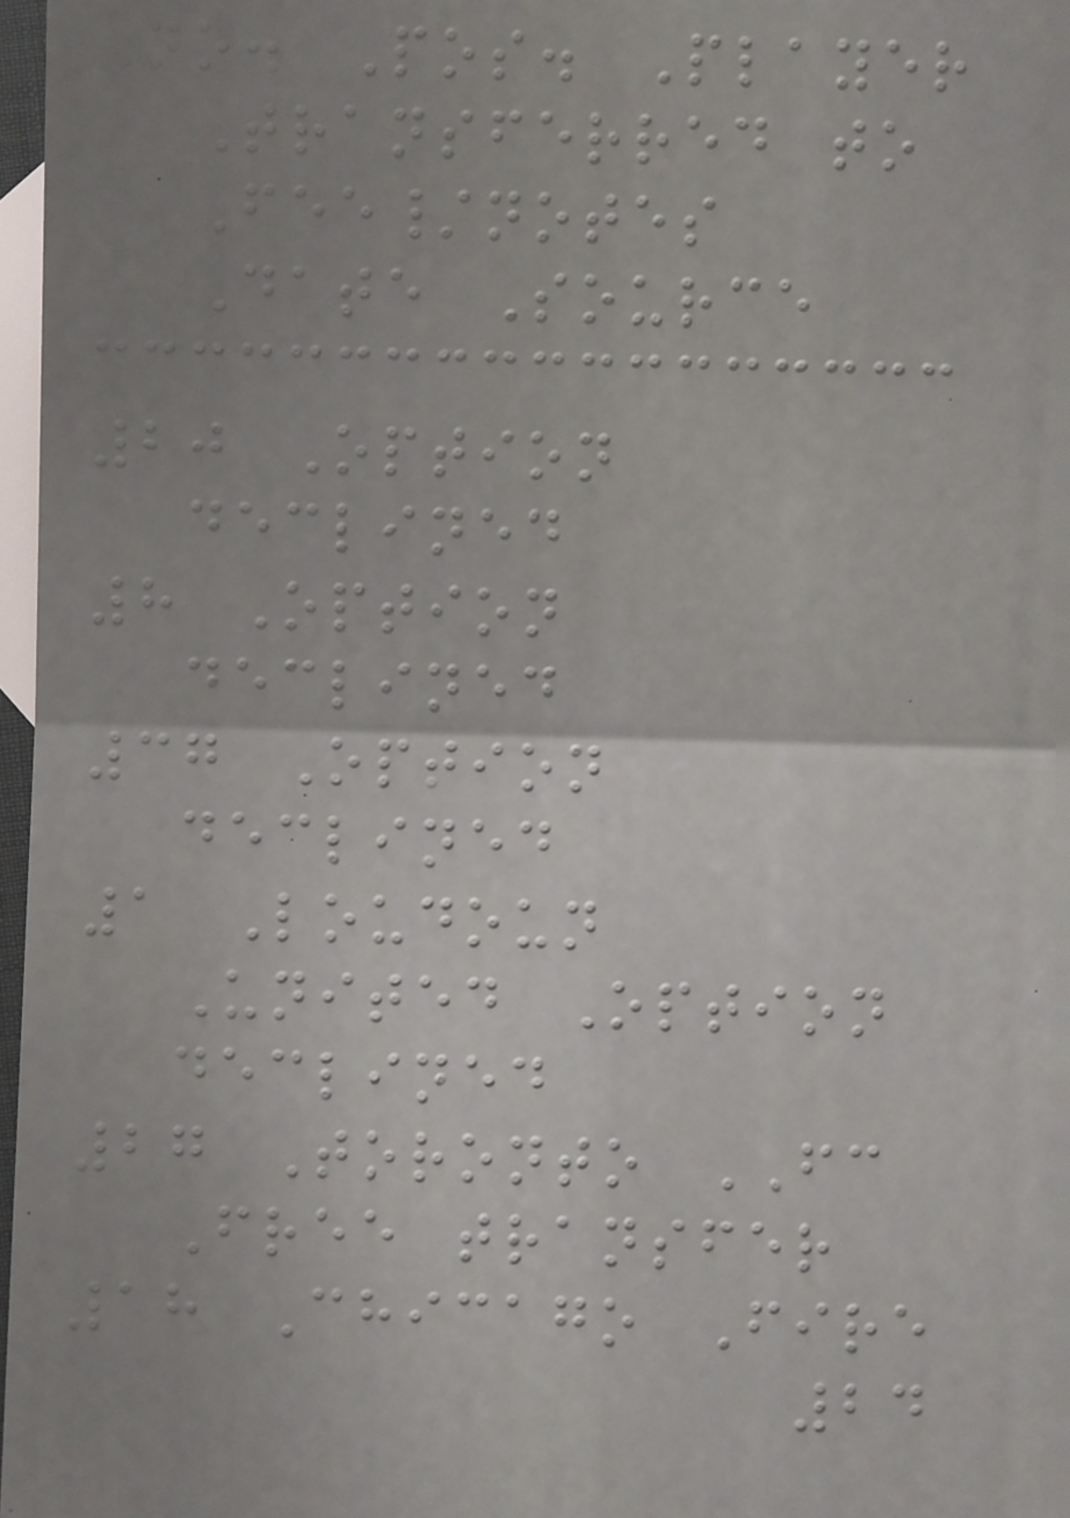No. Pos. Player
Transferred to
Fee/notes
Date Source
20 Option
declined
8 Option
declined
37 Option
declined
1 Loudoun
United Option
declined
27 Toronto FC
Free transfer
18 Chicago Fire
24
